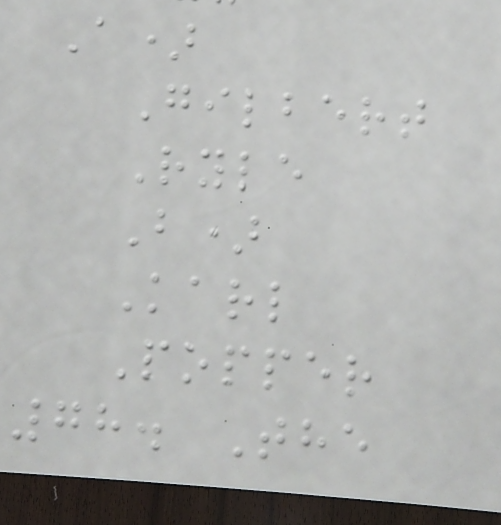A)
Gilbert
Ryle
B)
Karl
Popper
78. The
